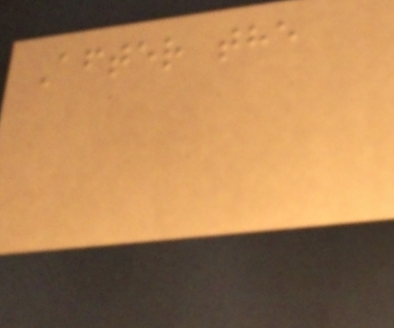After the
